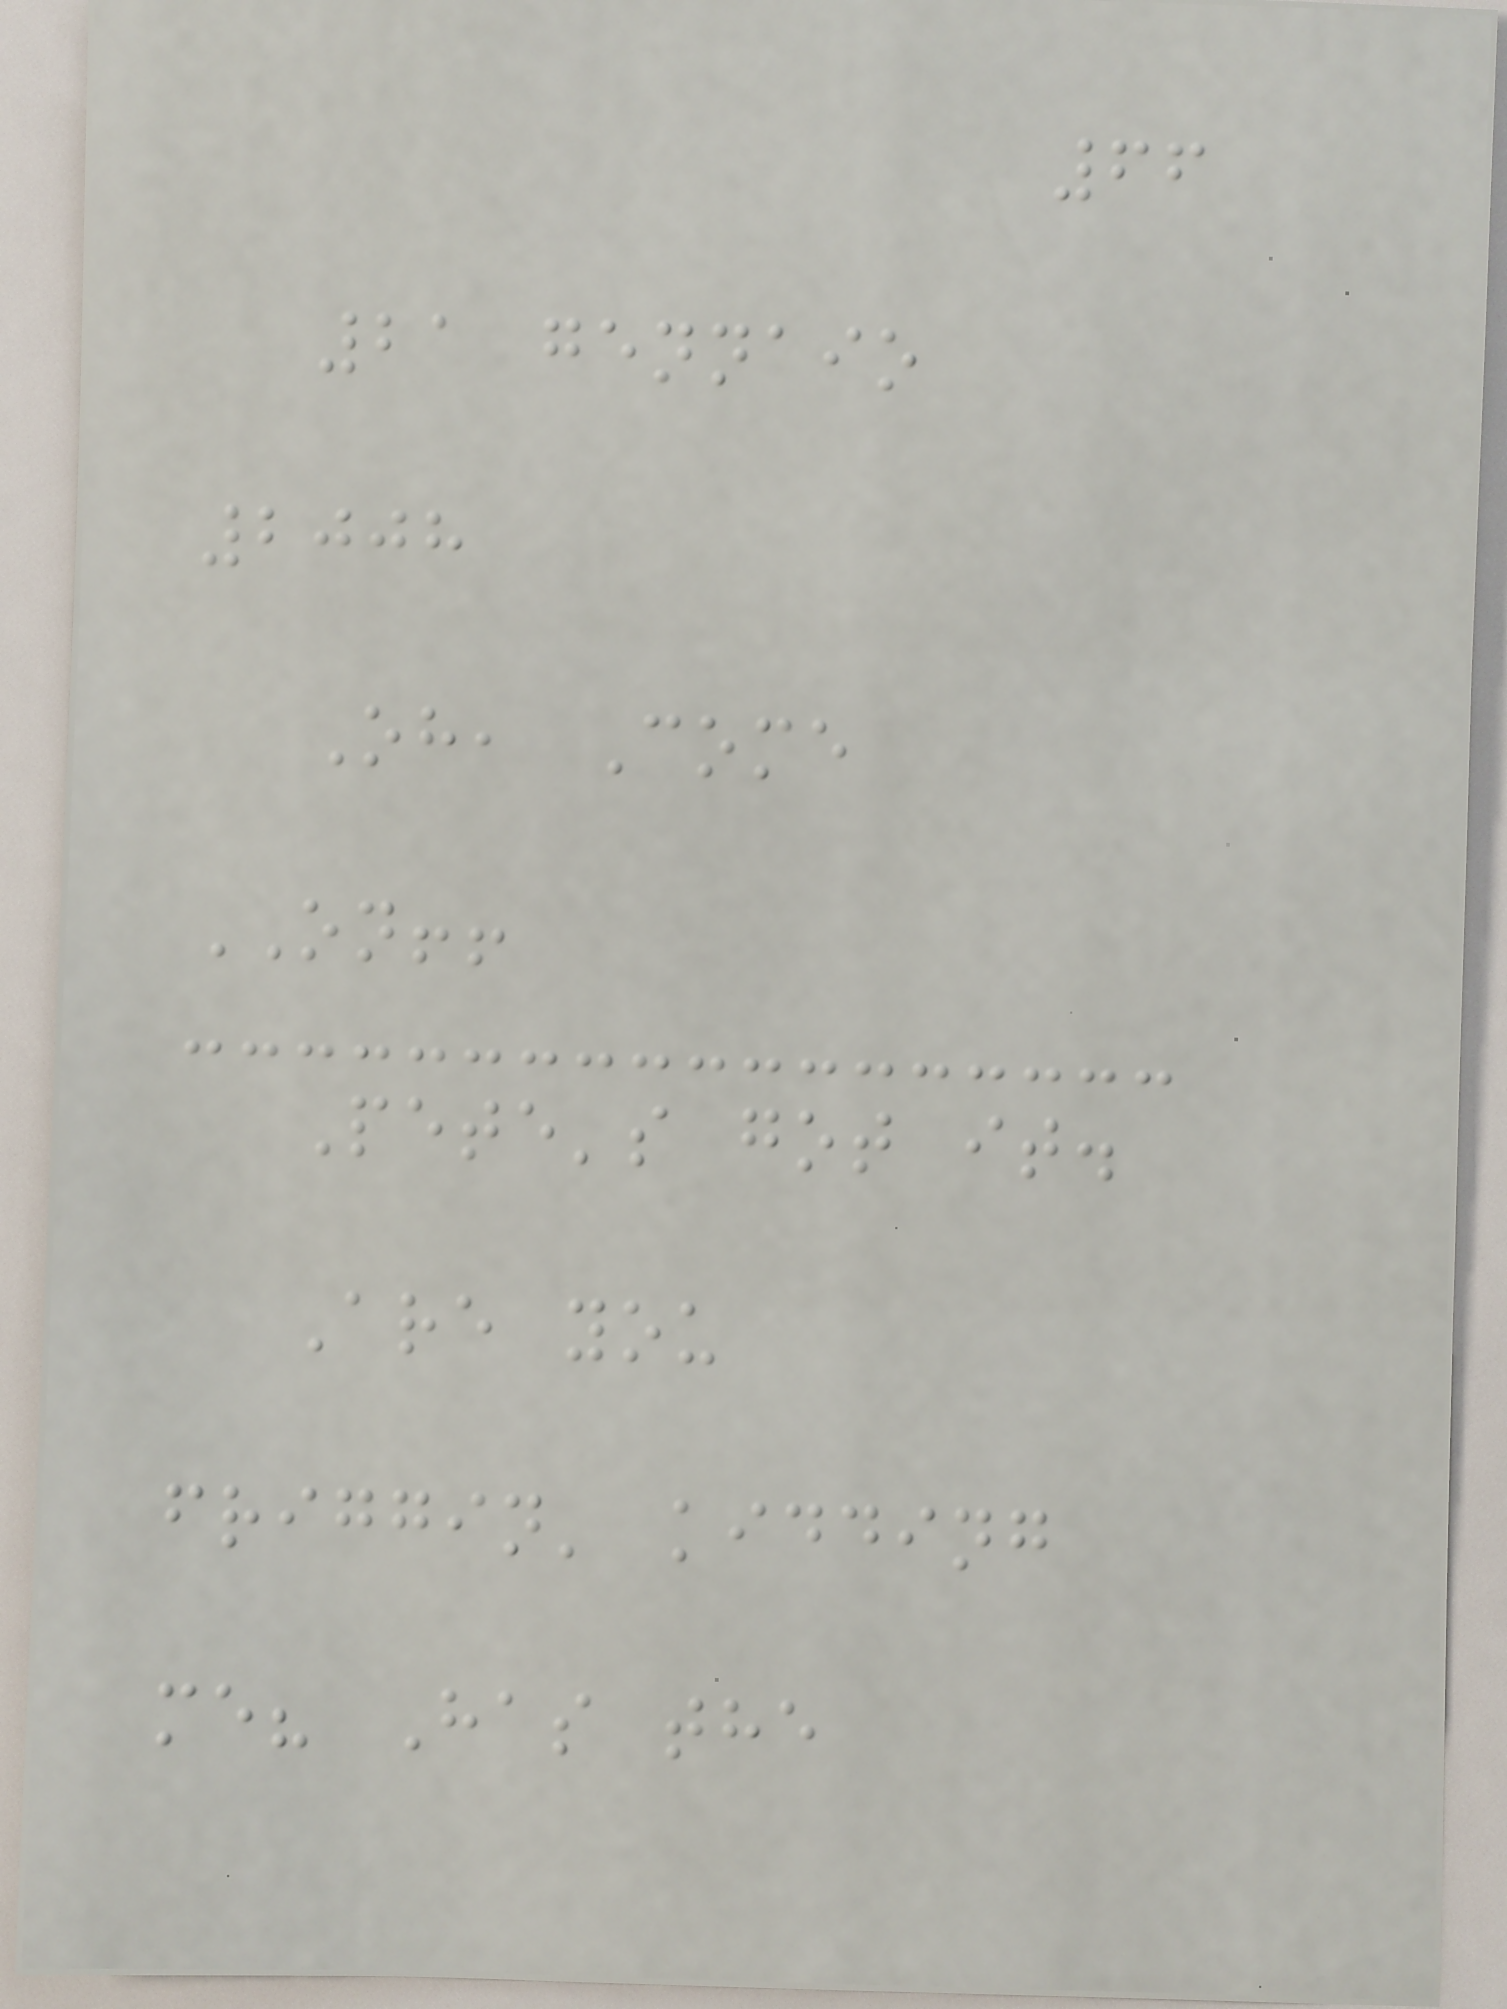66
21 gennaio
2008
Oh, Come
ON!!
Pete's got it.
Are you
friggin' kidding
me? Has the
